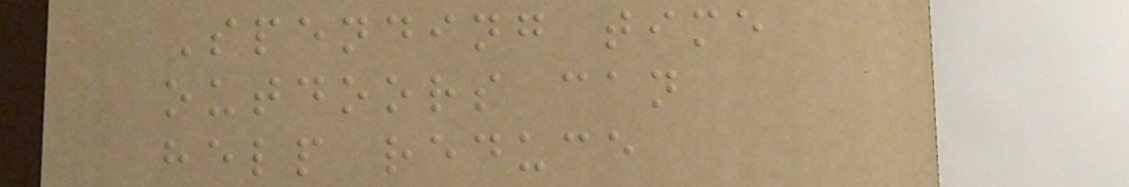Spending time
outdoors can
help reduce
